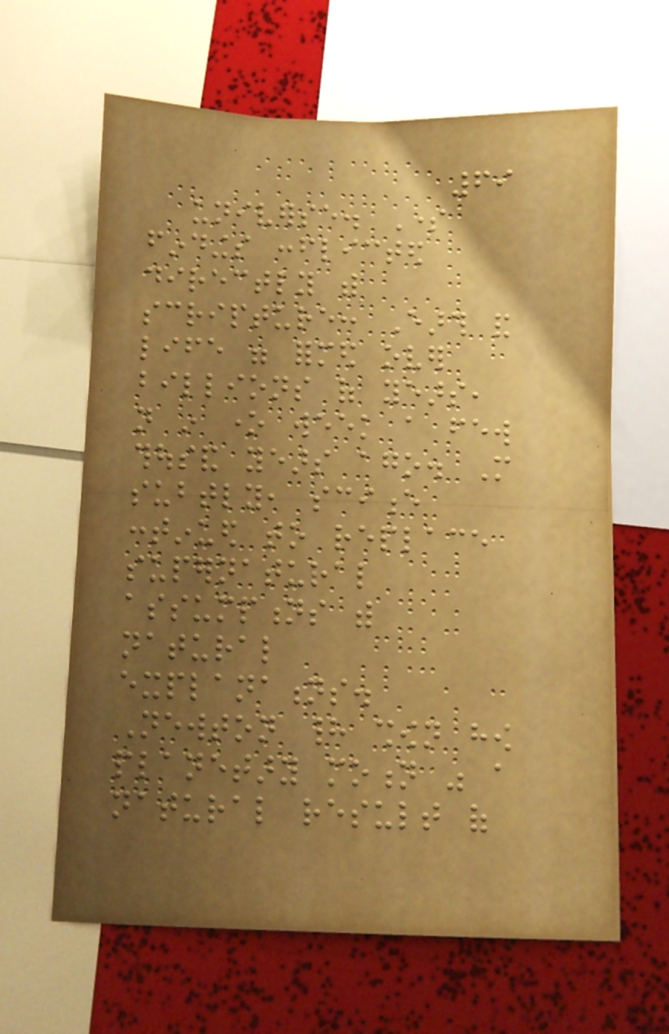69
universe. Some
findings conflicted
directly with
scripture: Earth and
life were formed over
billions of years,
not in one week a few
thousand years ago. More
subtly, science
continued to replace
supernatural
assumptions with
natural
explanations.
Newton had shown how
planetary motion was a
natural result of
